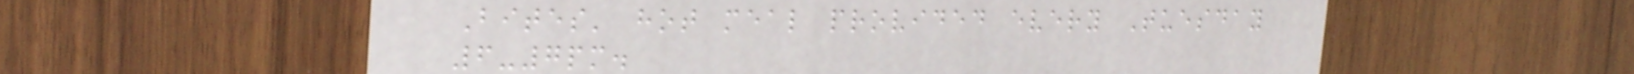Bites' hot meal provided every Tuesday
6-7pm.
